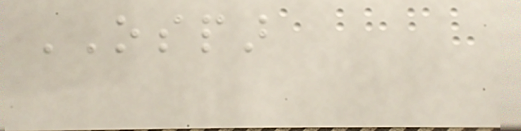OSPAR
